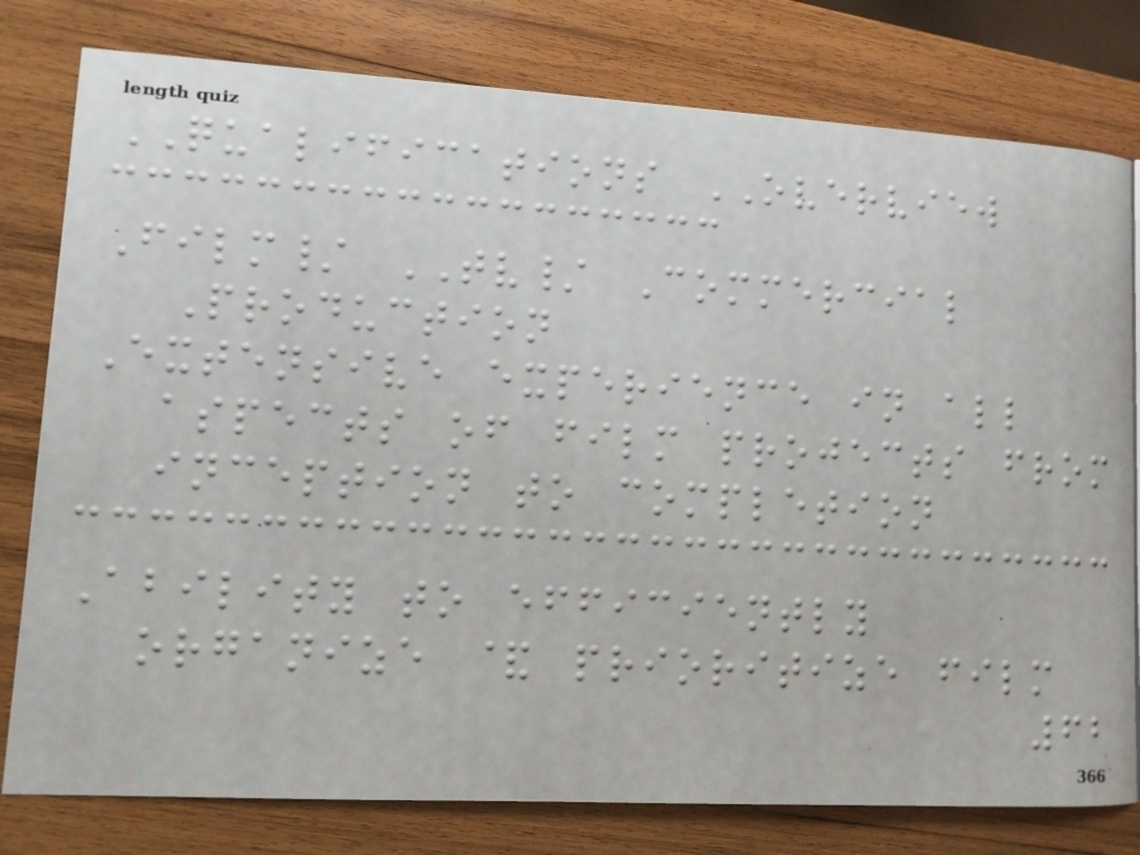QUALIFICATIONS OVERVIEW
Film/ TV/ Commercial
Production
Extensive experience in all
aspects of film projects from
inception to completion
Ability to efficiently
organize & prioritize film
62
